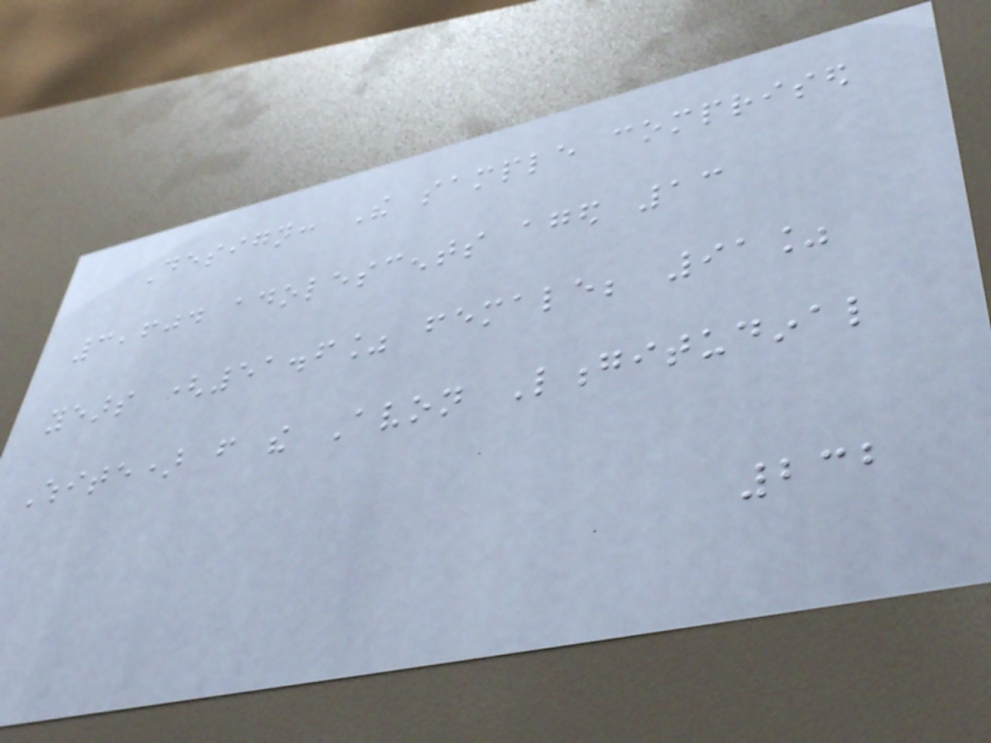Design: The sample comprised
3,604 adolescents aged 13
years (51.6% female; 91%
White) from the Avon Longitudinal
232
